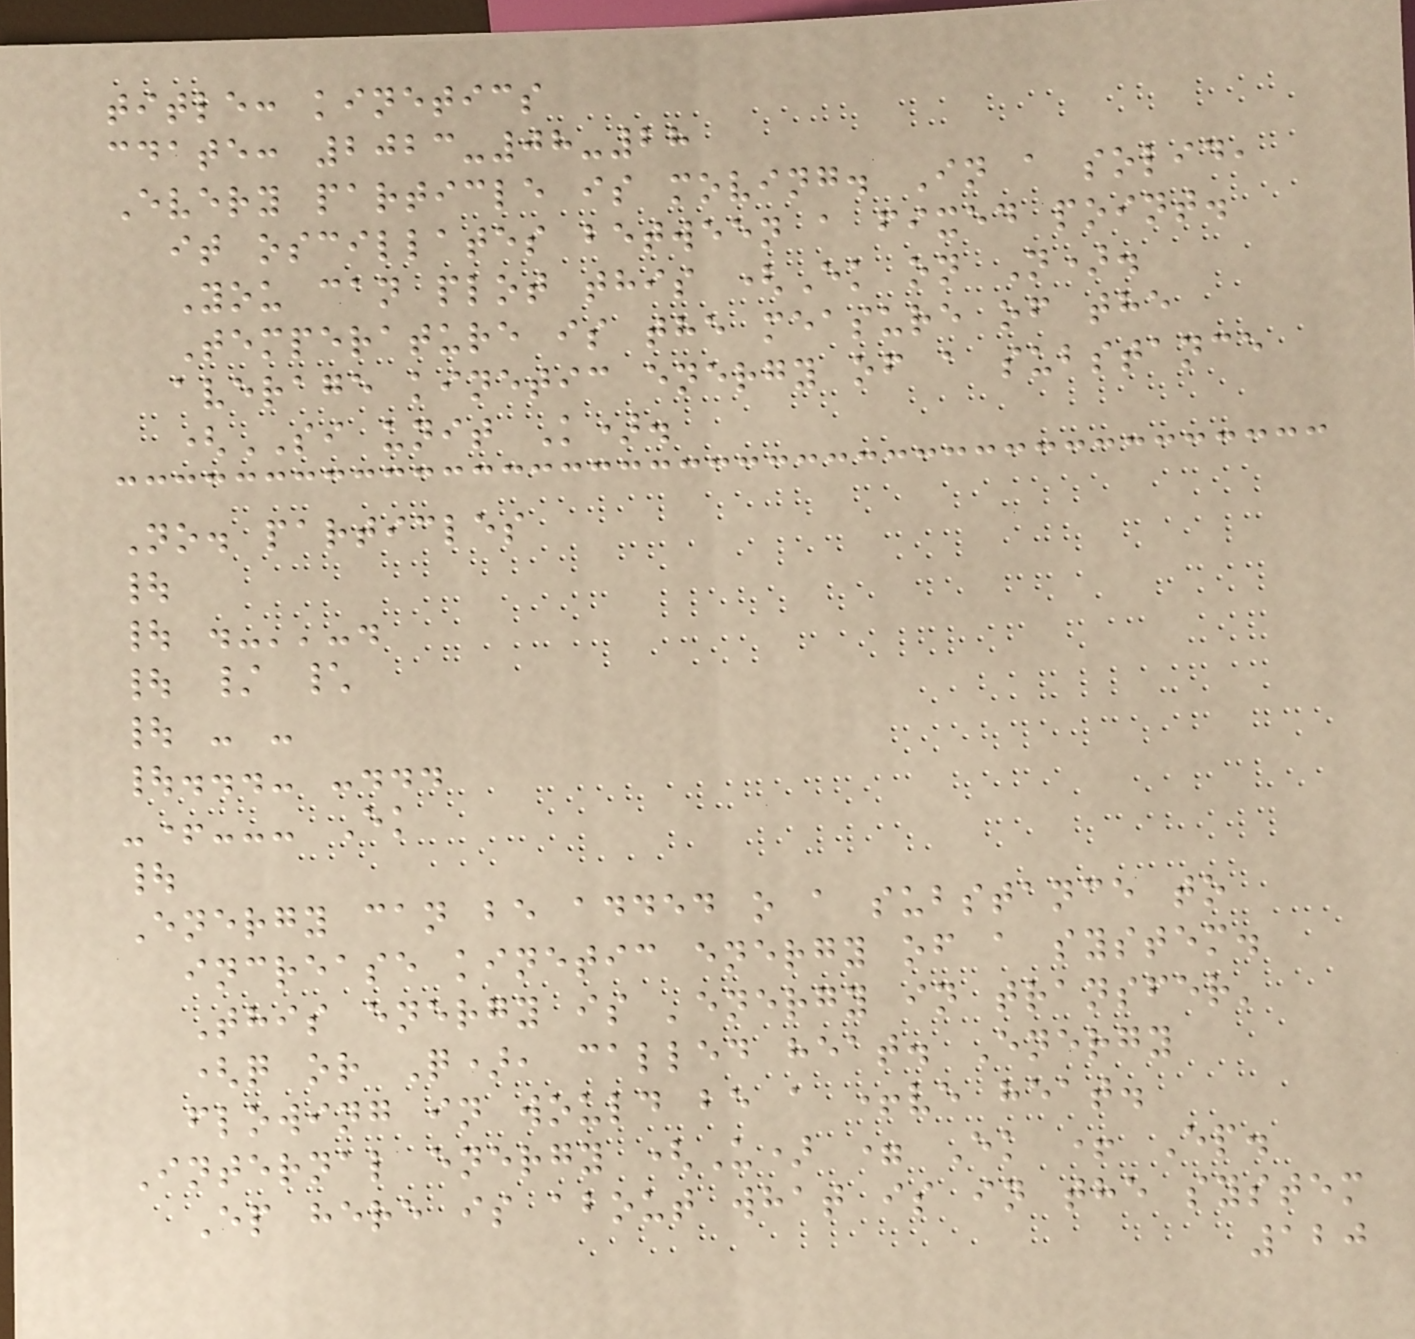title: kinetics
cdate: 2023-08-28
Every particle is moving. In a solid,
it oscillates between a fixed point.
You can plot this (Ek on N).
Temperature is the measure of the
average kinetic energy of a substance
(SI unit K).
No. particles
|
| .-''-.
| / \
| - -
|...- -...
-+--- Ek
|
Energy can be added o a substance to
increase kinetic energy of a system.
This energy is 'energy in transfer'
(q or Q), called heat. Energy
flowing in would be a +ve heat.
Internal energy (U) = Ek + Ep.
Ep here is about what is in the system
120
